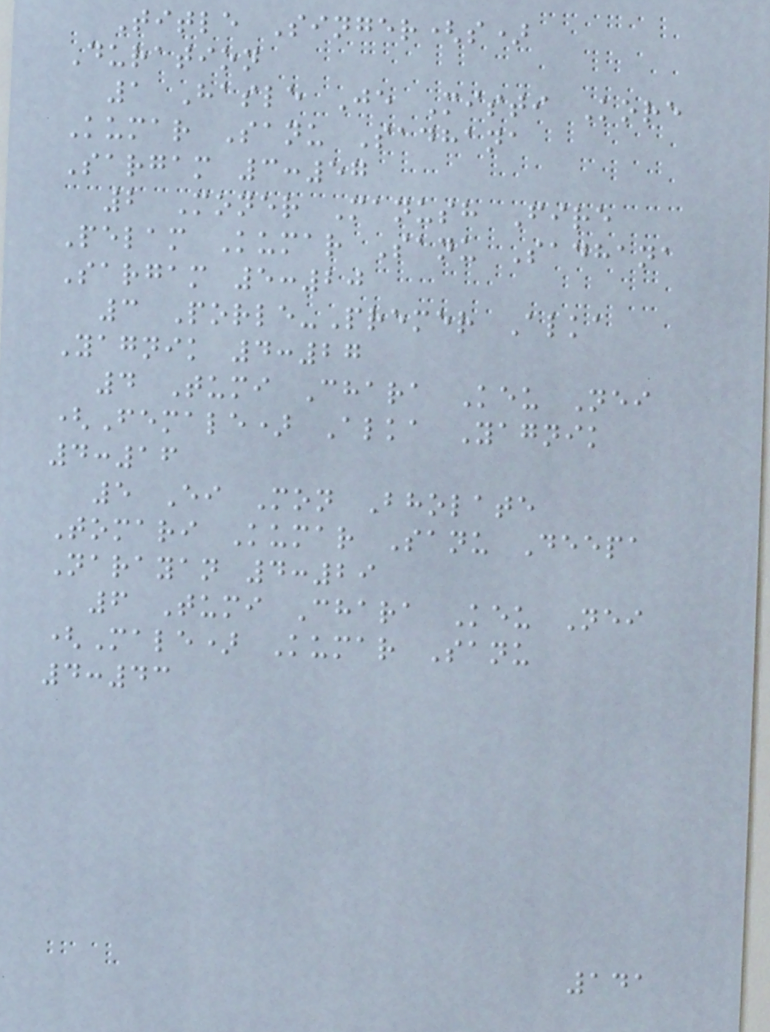Title Singer(s)
Duration
1 Hasle Je Misti Kore
Kumar Sanu Sadhana
Sargam 3:57
2 Moner Manush Fire
Pelam Kumar Sanu Sadhana
Sargam 5:20
3 Porle-Premer Alka
Yagnik 4:27
4 Tumi Chara Keu Nei
(Female) Alka Yagnik
4:16
5 Ei Mon Bholate
Tomari Kumar Sanu Deepa
Narayan 4:29
6 Tumi Chara Keu Nei
(Male) Kumar Sanu
4:43
141
